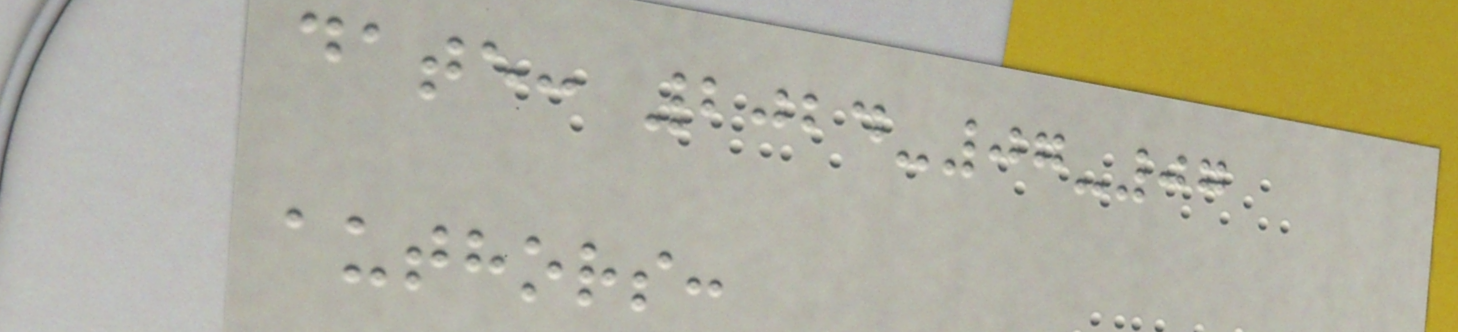date: 2024-07-07
authors:
